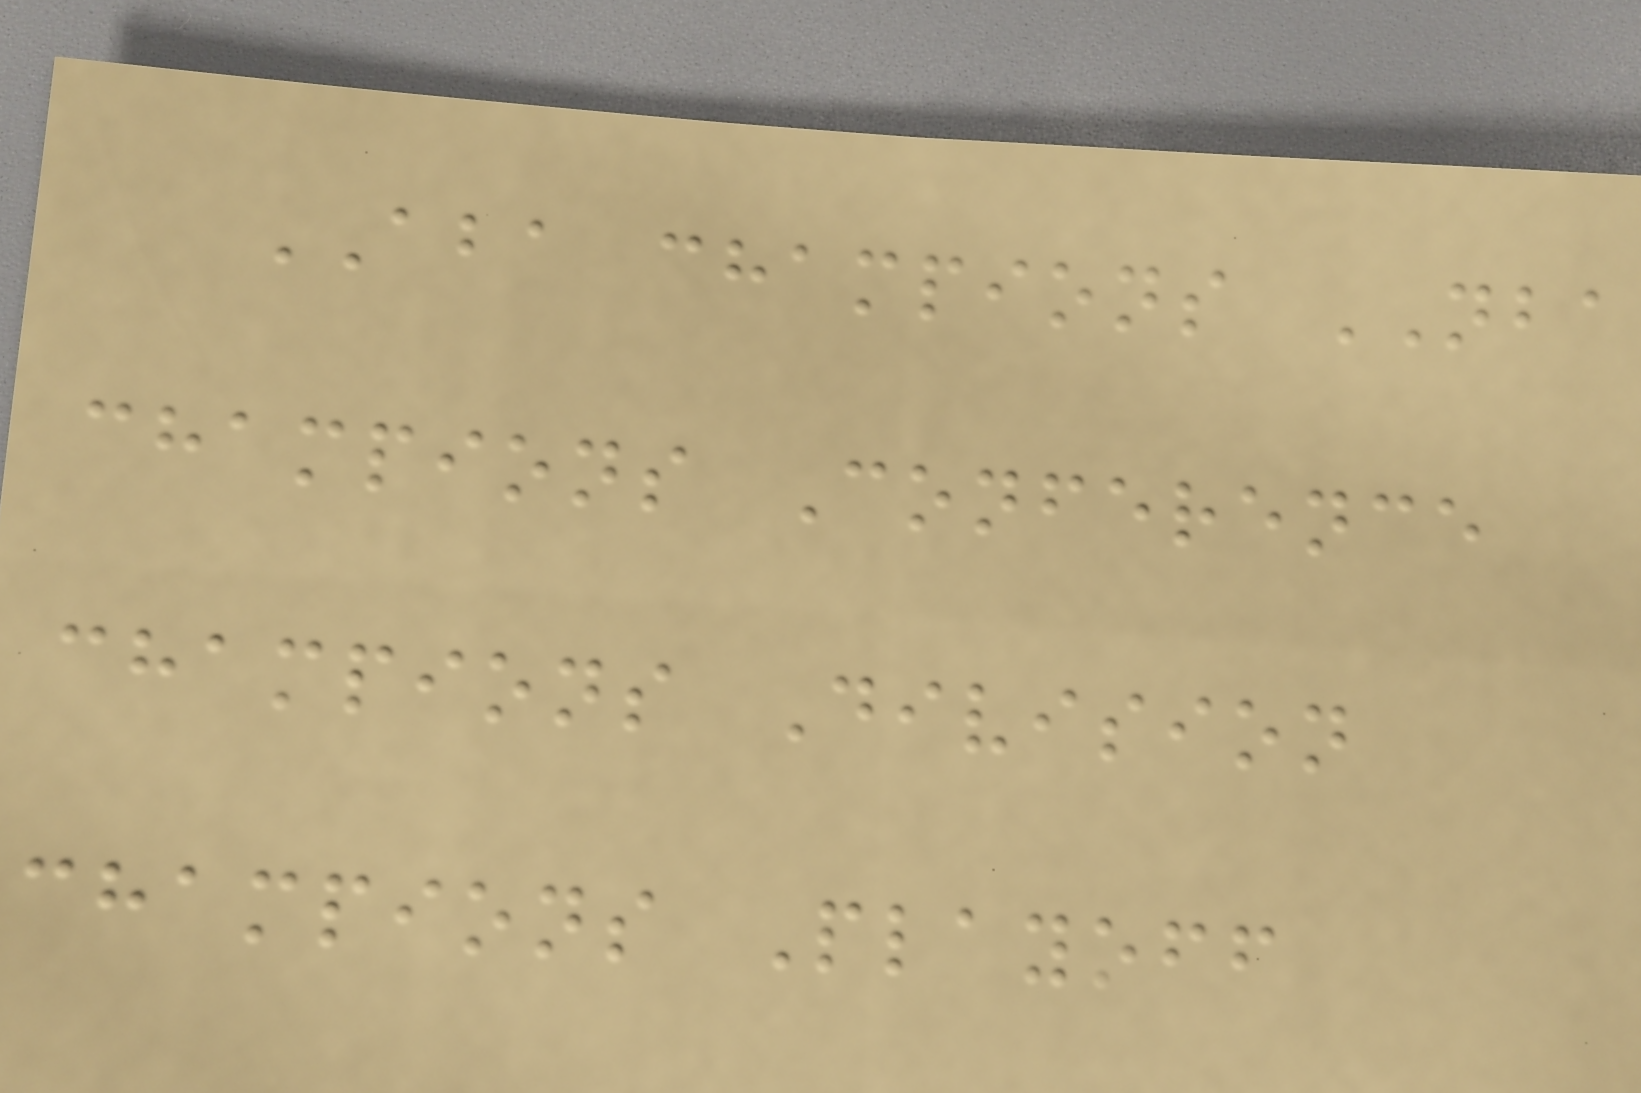ABA champions NBA
champions Conference
champions Division
champions Playoff
